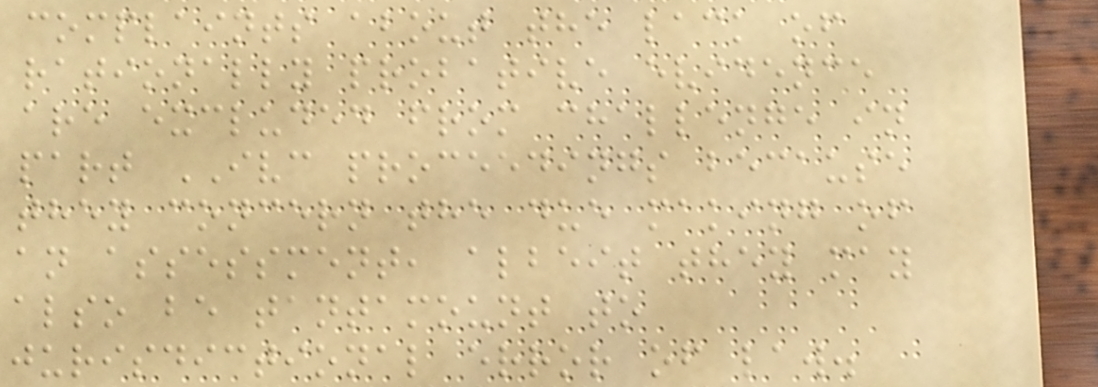complaints about the lack of
rationally probative evidence
are excluded from challenge in
part IVC proceedings because
they concern the due making of
an assessment, albeit they may
also be tantamount to
jurisdictional error of law.
